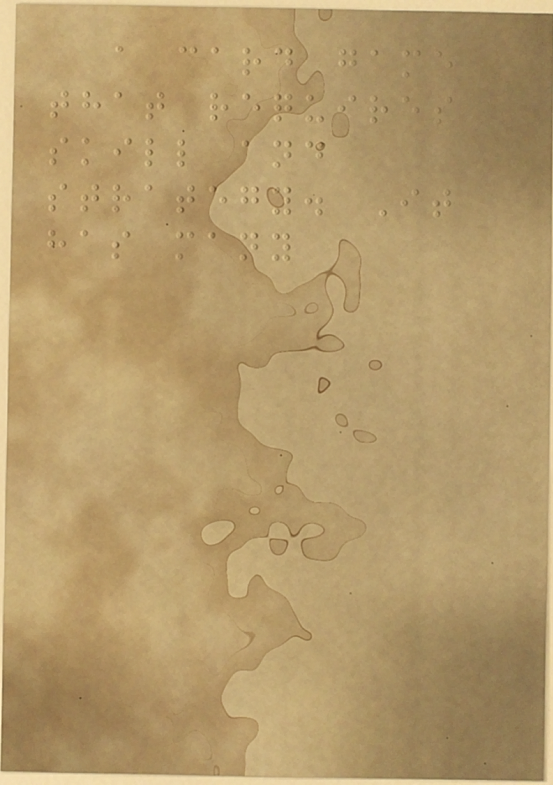a card game
that requires
skill and
strategy. It
has many
